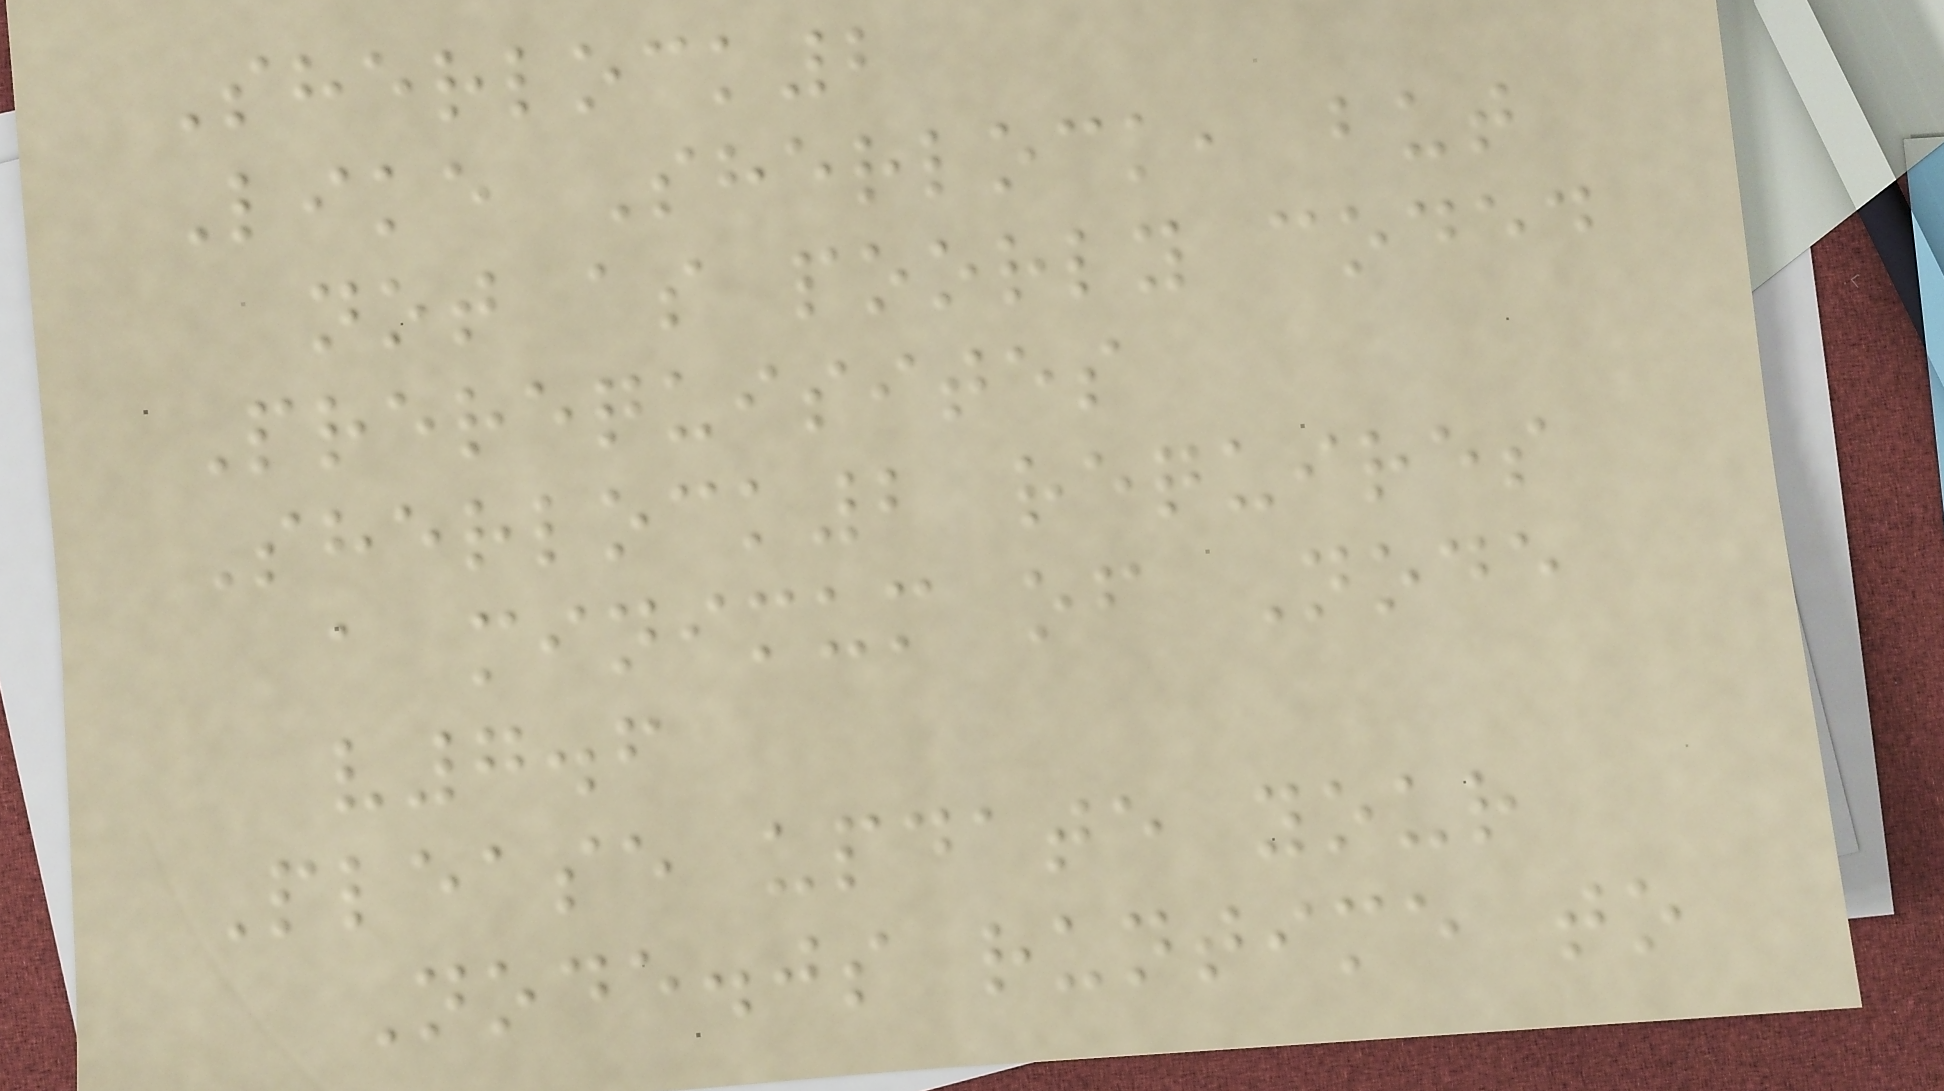Sherlock2
Like Sherlock, but
not as poorly coded
Prerequisites
Sherlock2 requires
a minimum of Node
v7.6
Please update your
Node.js runtime to
